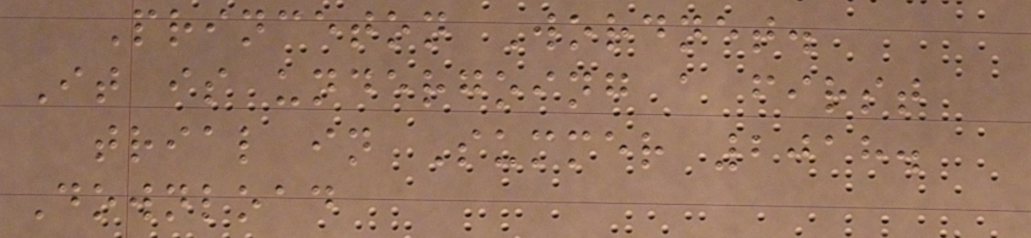Princeton Wordnet.
It is undergoing a first
trial in Summer 2018.
Download
